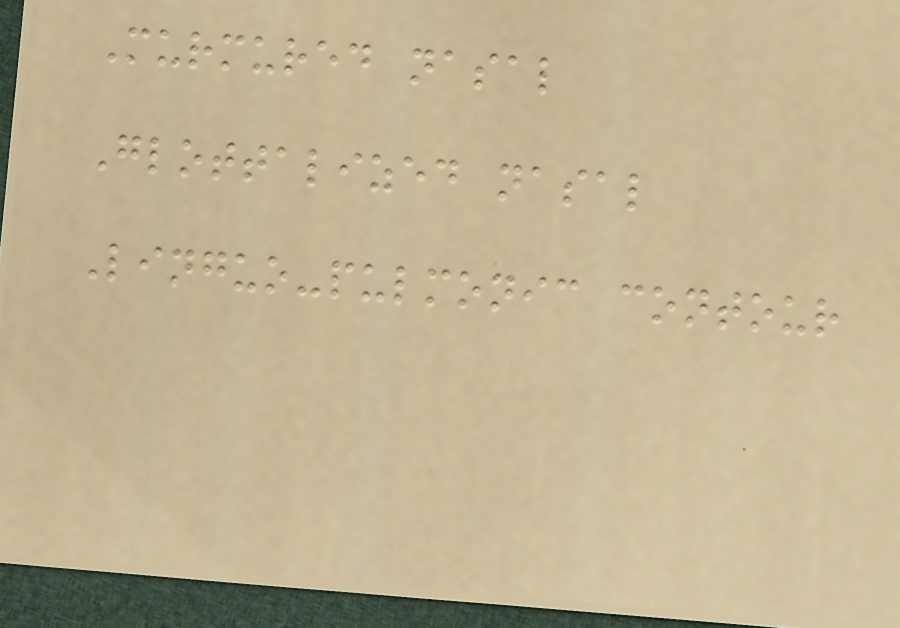Murmured nasal
Glottalized nasal
Linguo-pulmonic contour
